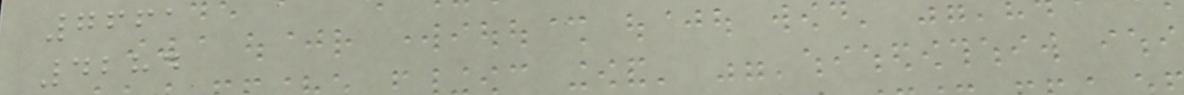7661
4284
